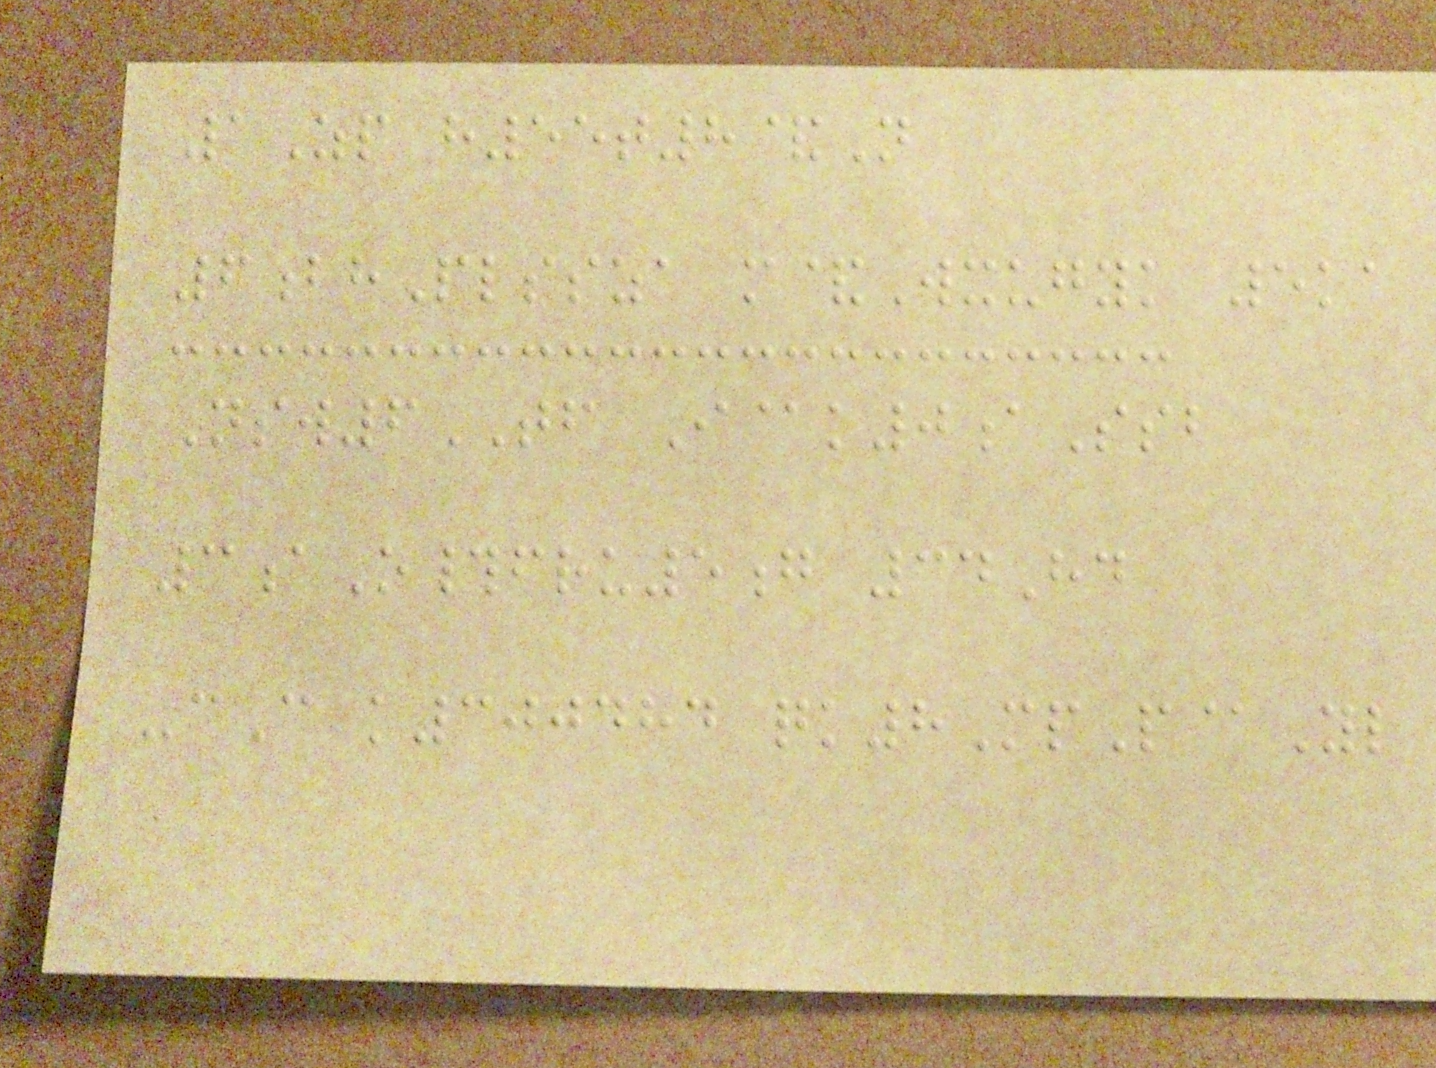1Zp h55t8&N
6bhPlssza m&Wxugyk 5ka
Nsw6TF I@k0aSsb
3aO#fru5g 34Hd
-cC k300484 qk8MpP@Yl
